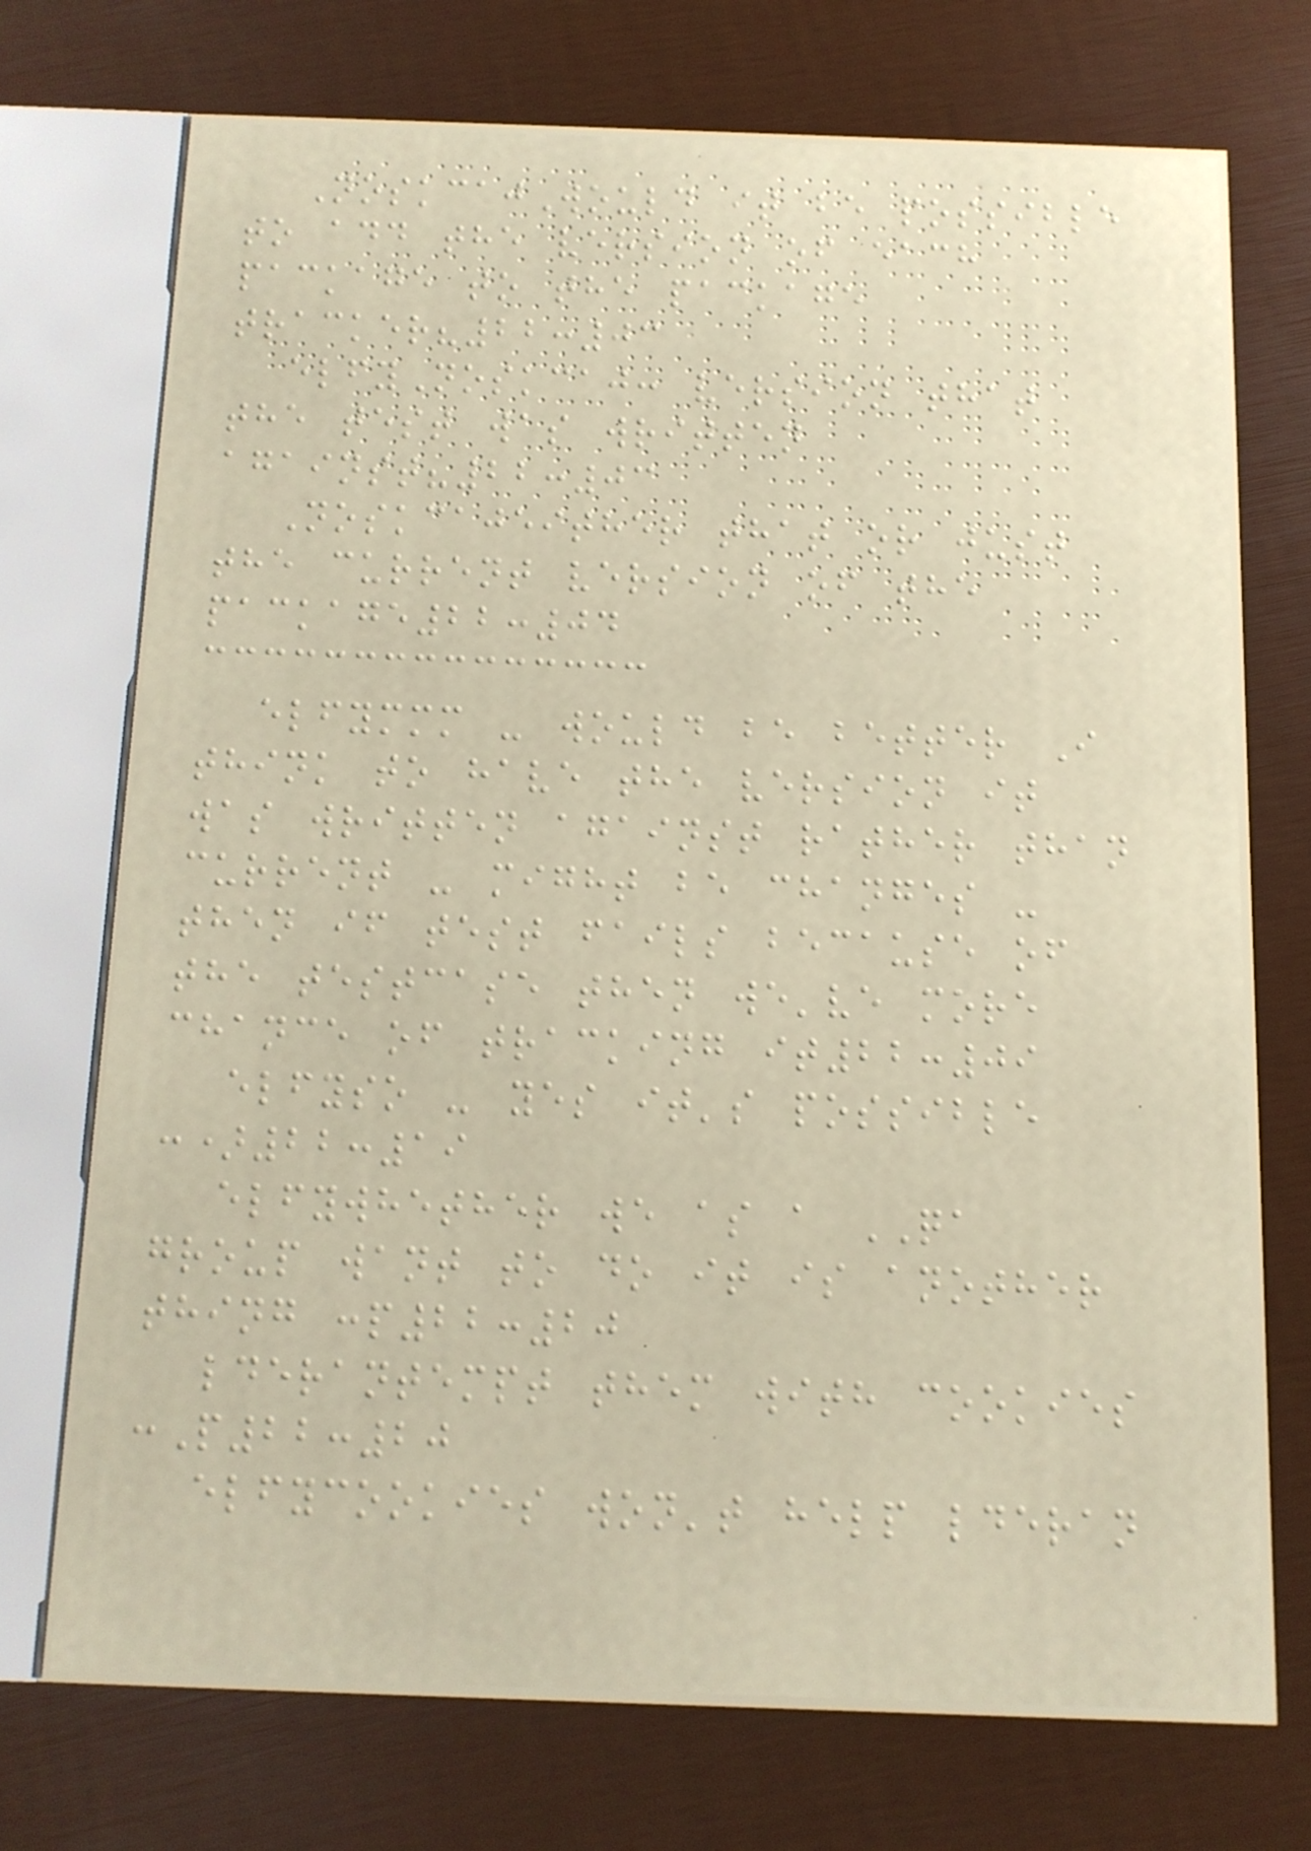NoskcajWould it be possible
to add the version of each
package to the package
tracker?22:03
elfyNoskcaj: version that
the test was written
against?22:03
Noskcajeither that or just
the current version of the
package22:04
elfymmm - would be better I
think to have the version it
was written against rather than
current - might be changes -
then if test fails because of
the testcase then we've more
chance of tracking it22:09
elfyso - yes it's possible
:)22:19
elfywhether we as a QA
group want to do it is another
thing :p22:20
lderantempt them with cookies
:P22:20
elfycookies won't help lderan
